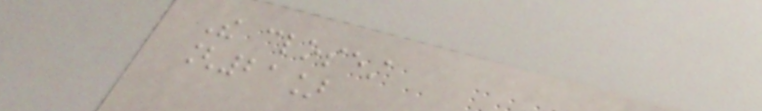The closest
[21]
